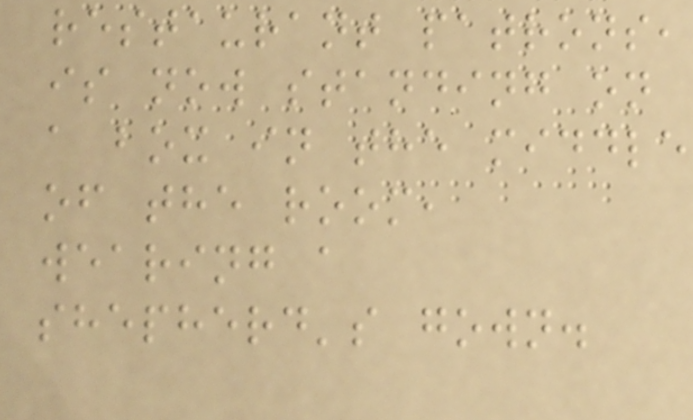restaurant patrons,
is now standing on
a box in the middle
of the room,
wearing a
shepherd's gown.
